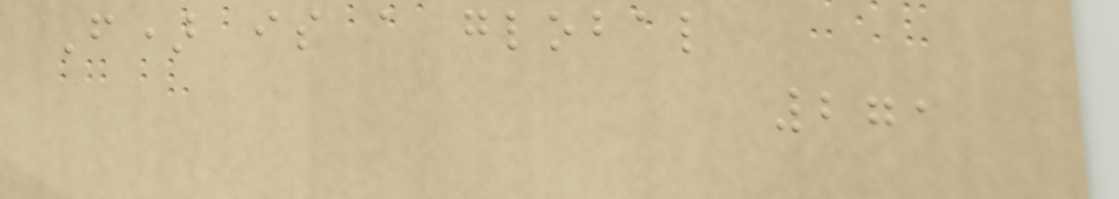F) is a global
271
